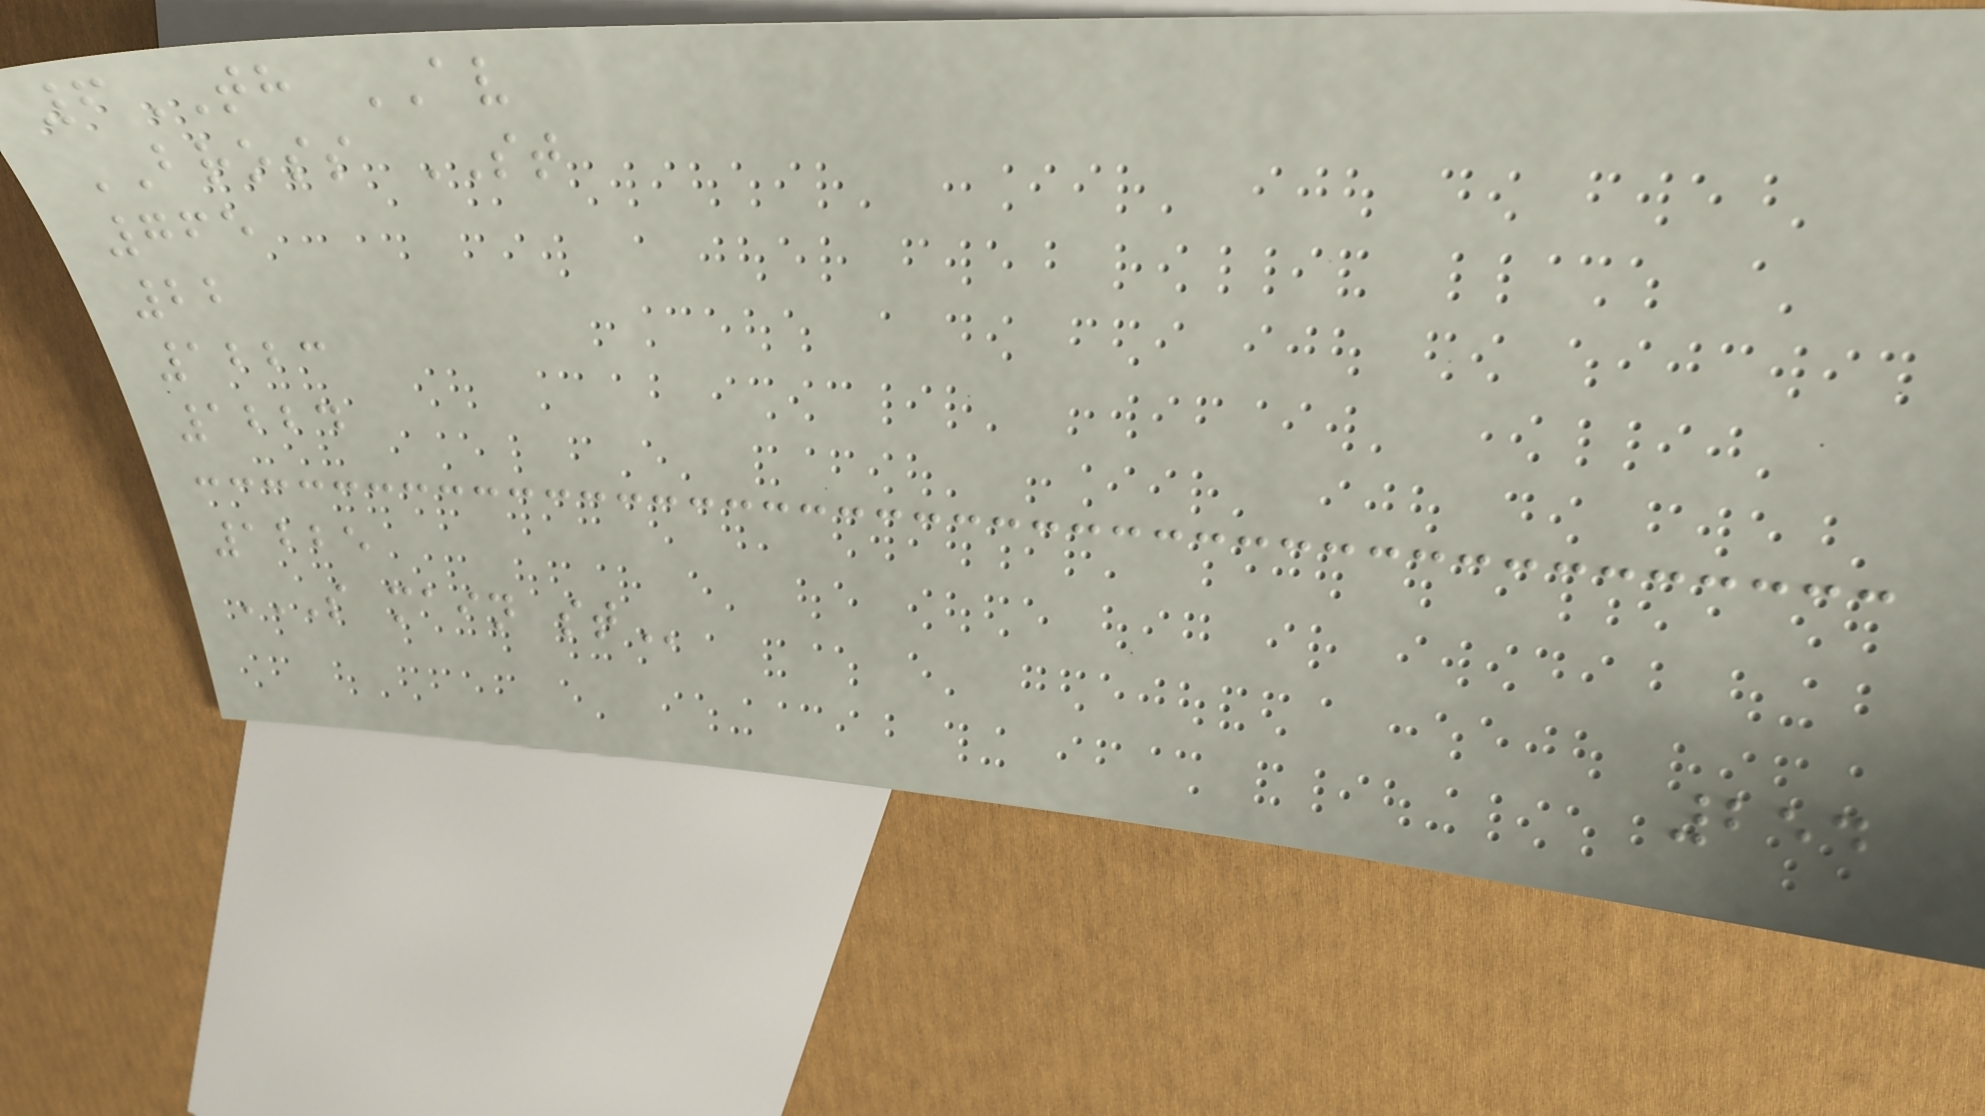6TH AV
BROSS ST
765
22
1223
1224
1225
S MAIN ST
254
